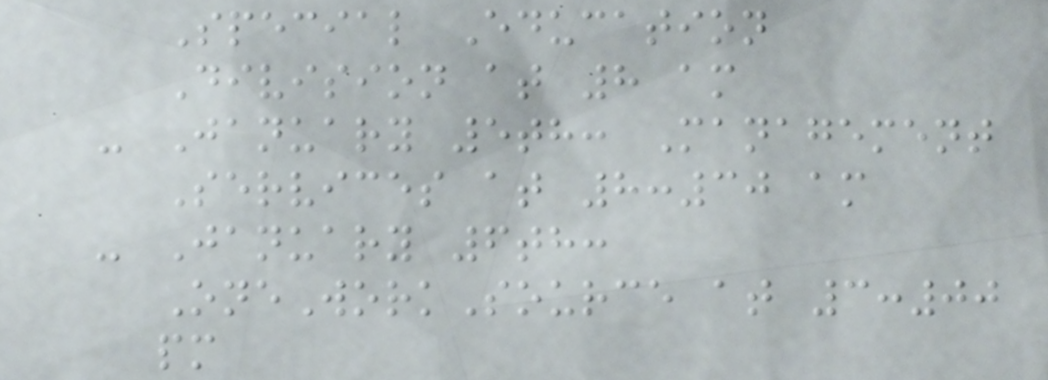Special Education
Division at 8 am
- January 5th: Management
Services at 8:30 am
- January 6th:
OneWorkSource at 3:00
pm
